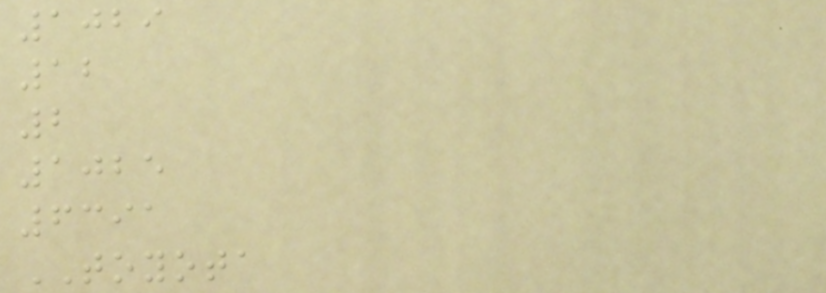1029
12
2
1025
6391
TOYOTA
